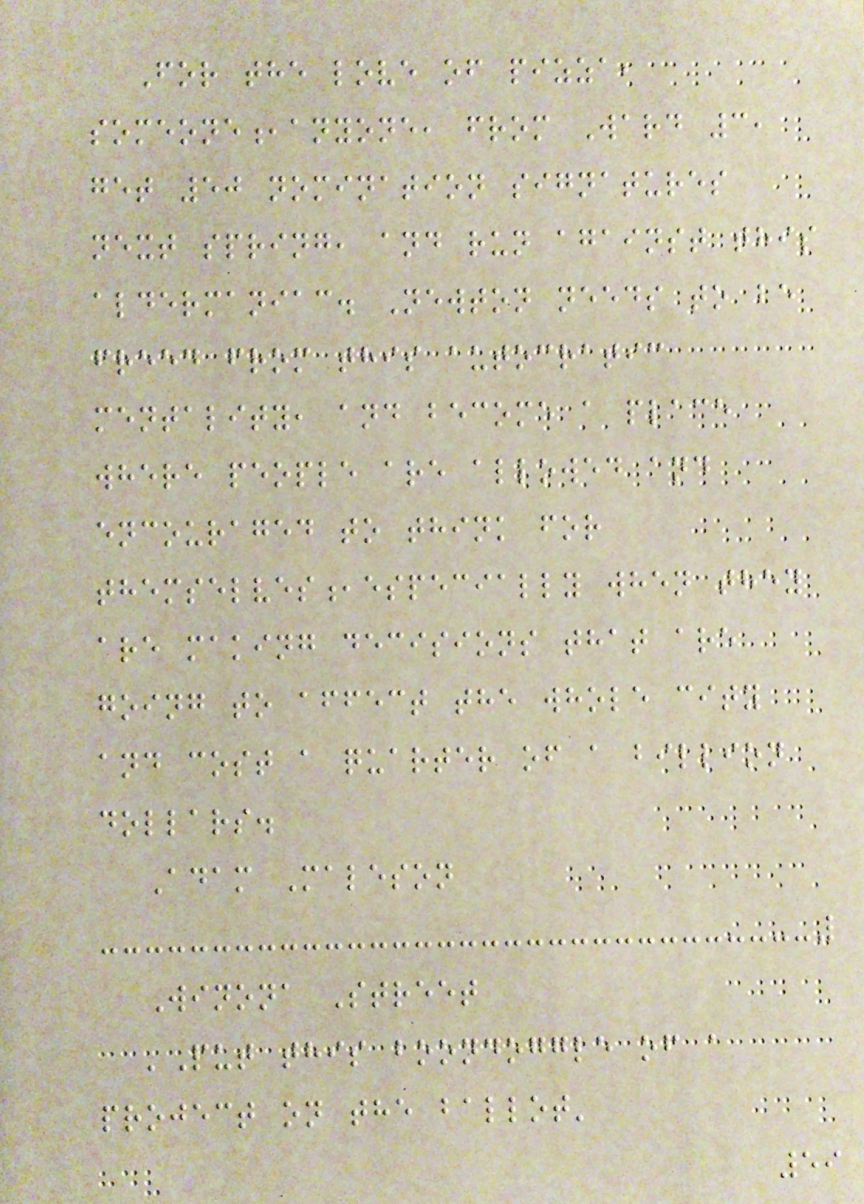For the love of pizza,
someone,anyone, from Ward 3,
get 50 nomination signatures
next spring, and run against this
aldermaniac. Newton needs to be
freed from this autocratic
mentality, and become a place
where people are allowed and
encouraged to think for
themselves,especially when they
are making decisions that are
going to affect the whole city
and cost a quarter of a billion
dollars.
Adam Maleson
Winona Street
'Put this boondoggle of a
project on the ballot'
59
